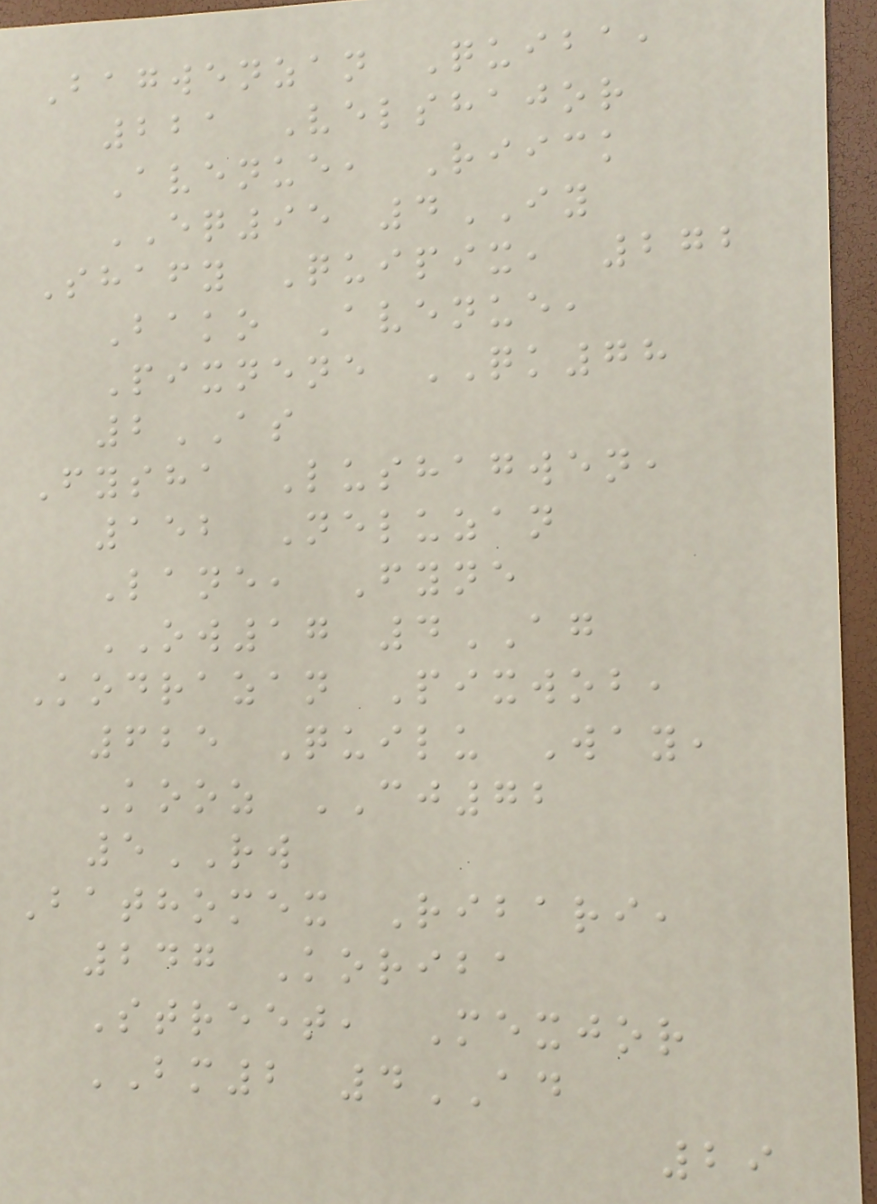Bagwenzan Quiba,
221 Velshajor
Avenue, Riick
EQ95 4IY
Shafy Quipix, 272
Bako Avenue,
Pixnene QK78
2AS
Fysha Lushagwen,
152 Neluzan
Lane, Fyne
OW17 4AG
Kodrazan Pixwob,
625 Quilu Way,
Kooz CJ72
5RW
Bathomex Ribari,
247 Koriba
Street, Mexjor
BM2 4AD
29
